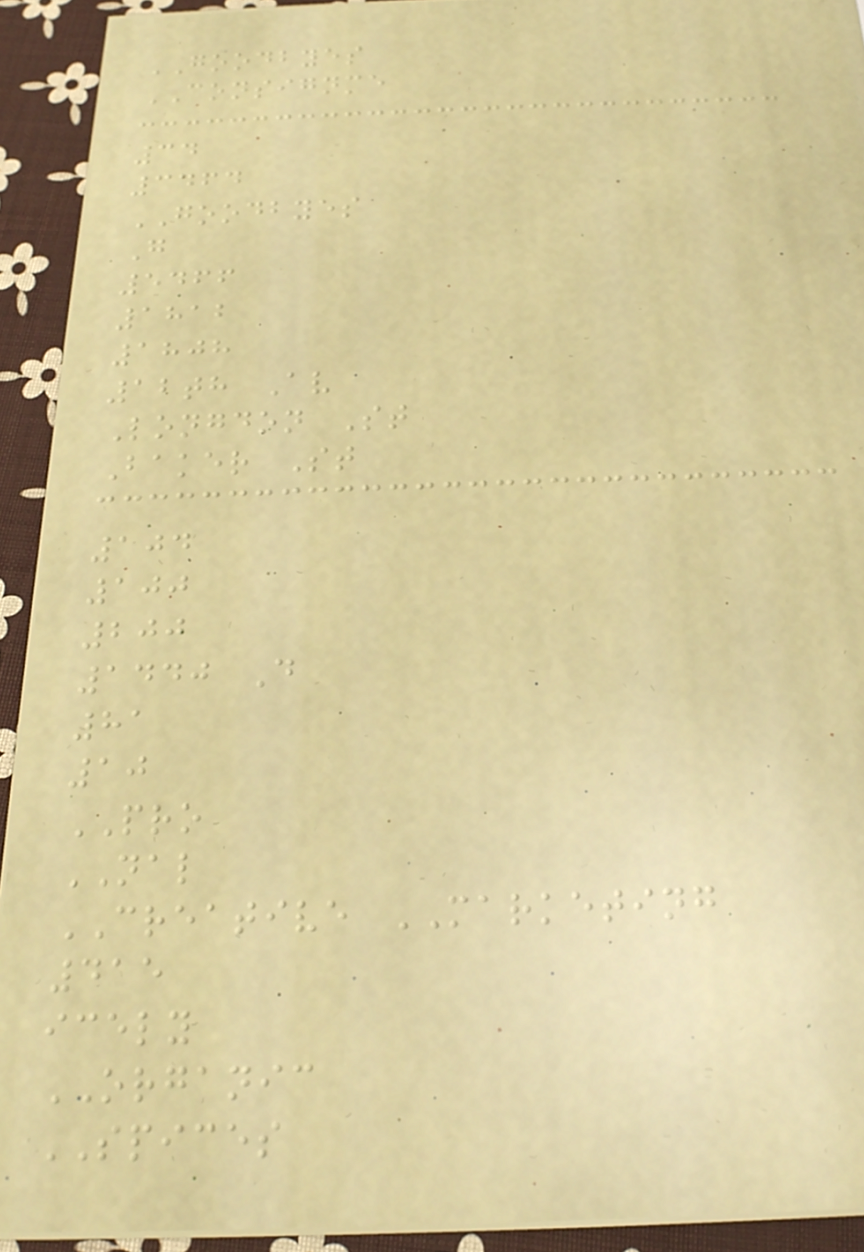GOODBYES
CONSIGNME
34
3464
GOODBYES
G
5466
1812
1808
12th Av
Longdon St
Baker St
104
100
200
1440 D
81
10
PRO
NAL
CREATIVE MARKETING
415
icely
ORGANIC
SPICES
